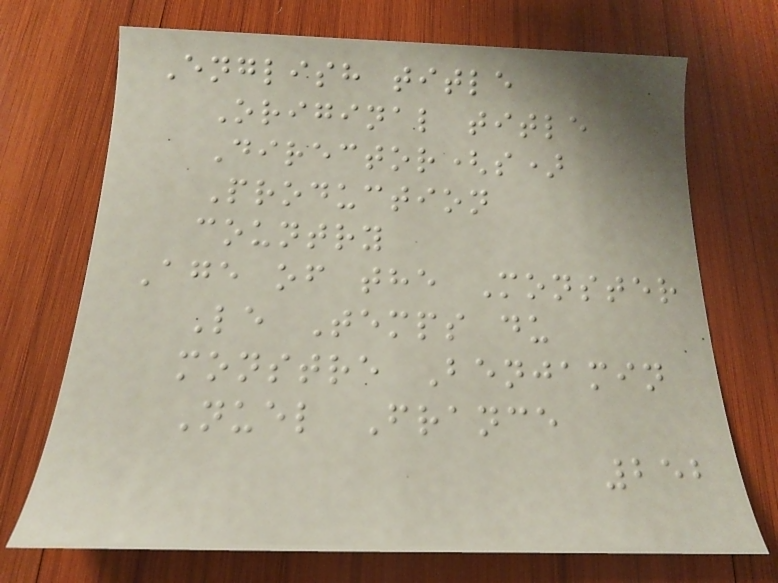English title
Original title
Director(s)
Production
country
Age of the Monster
Le Temps du
monstre Benjamin
Nuel France
252
